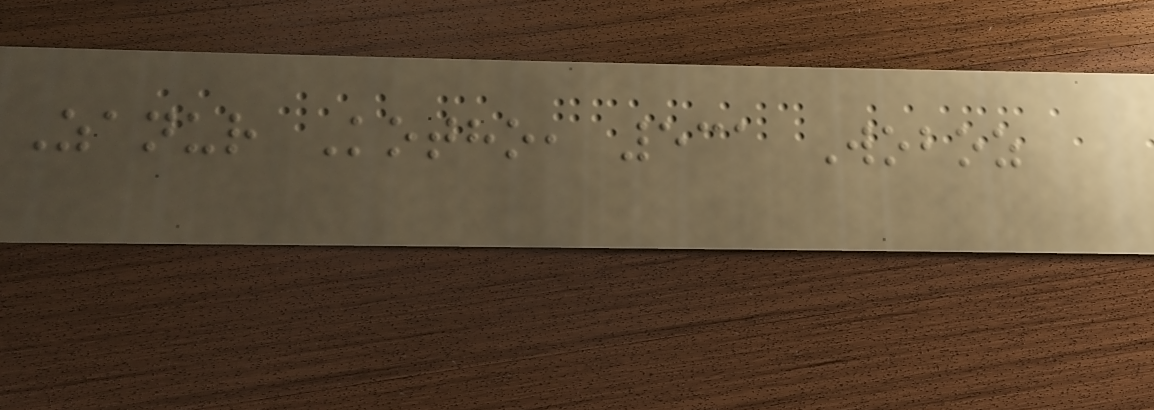Zanur Kotho, 531 Woboz
